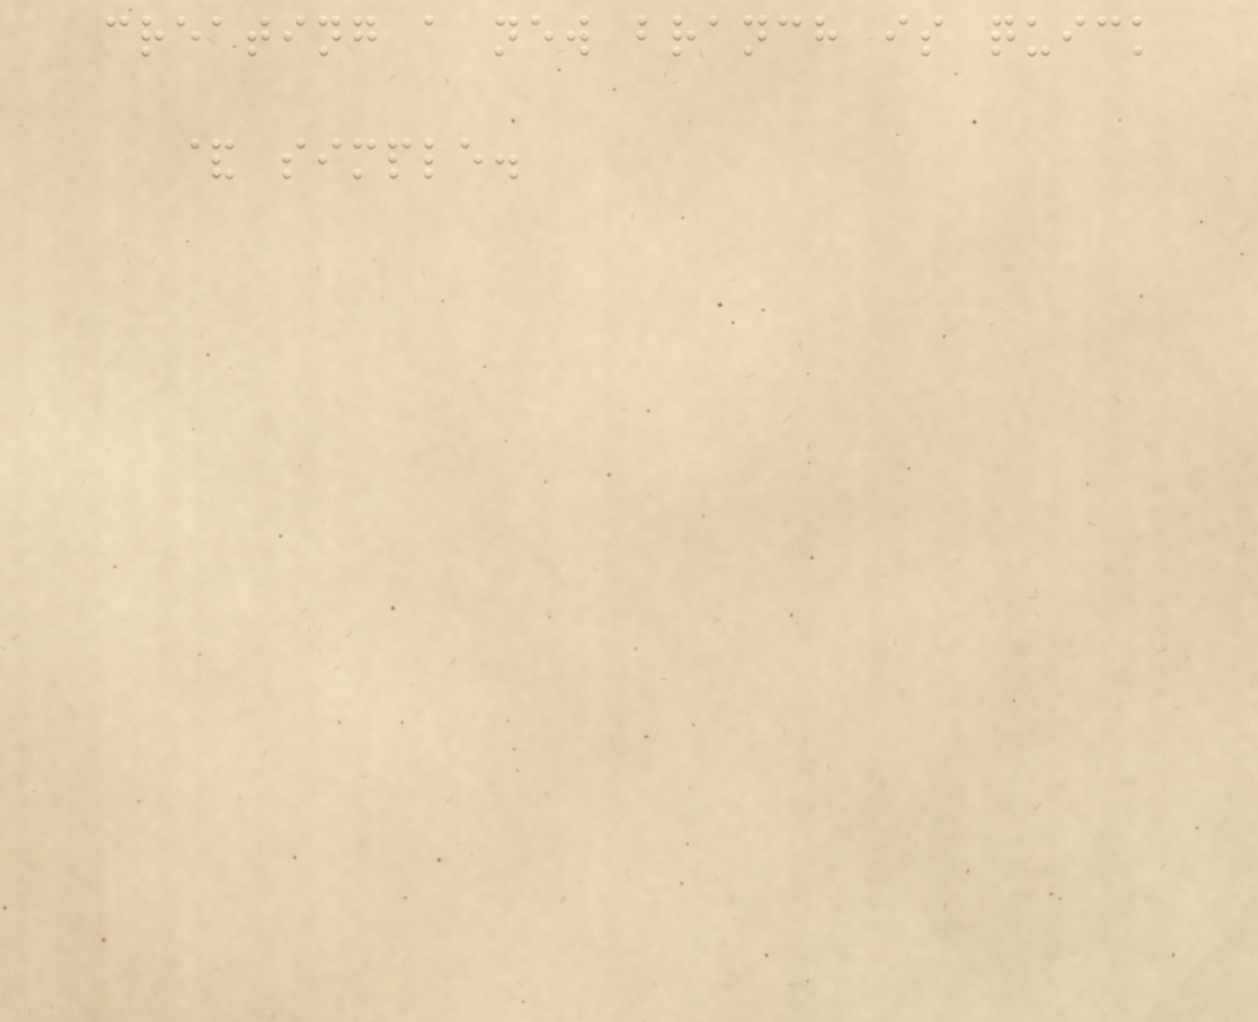creating a new branch is quick
& simple.
